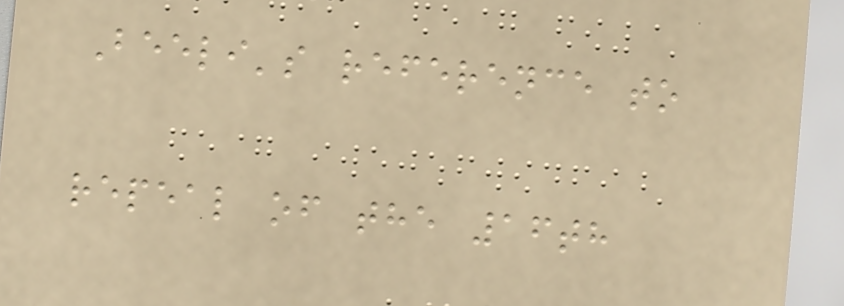Beeli's reference to
repeal of the 16th
